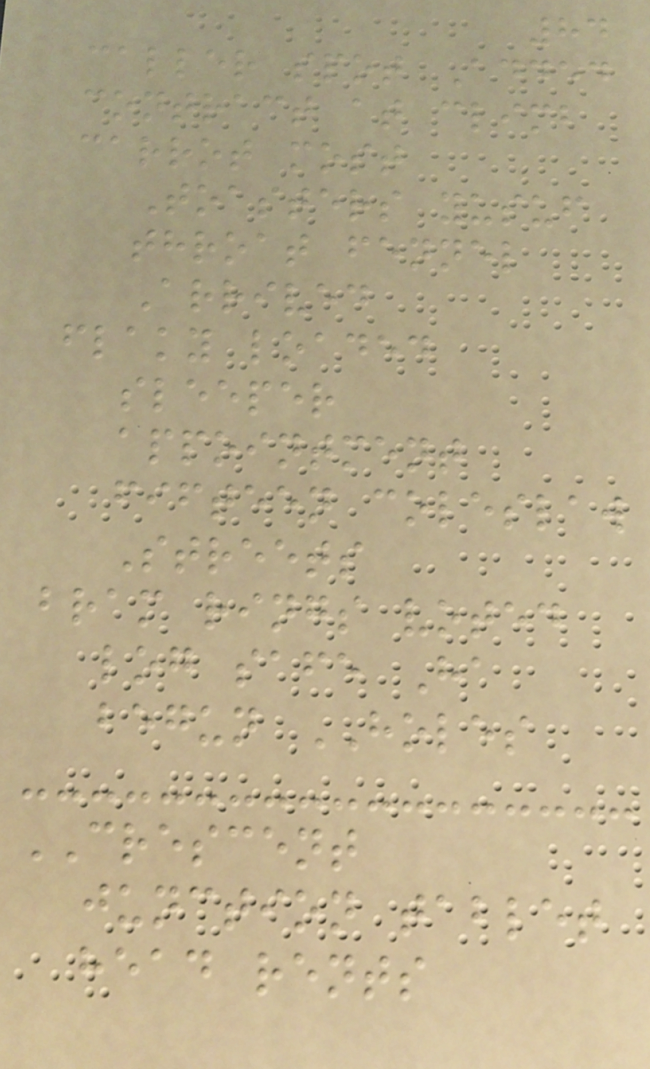84
caller spot Added
contract at climb
carrot most
Toasters yusuf
throat fennel
Arrived
flaky loaded
sleeper
appointment
fifteen coleslaw
Streets
bram rings voted
log safe Ha
begun HOLES
CRESCENT
junction tablet
head rents
